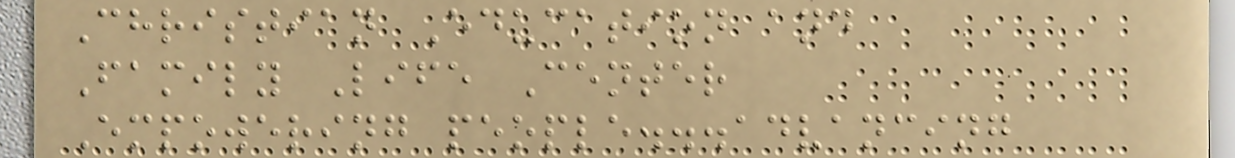Christian Education and
Family Life Center
Empowering people...advancing
